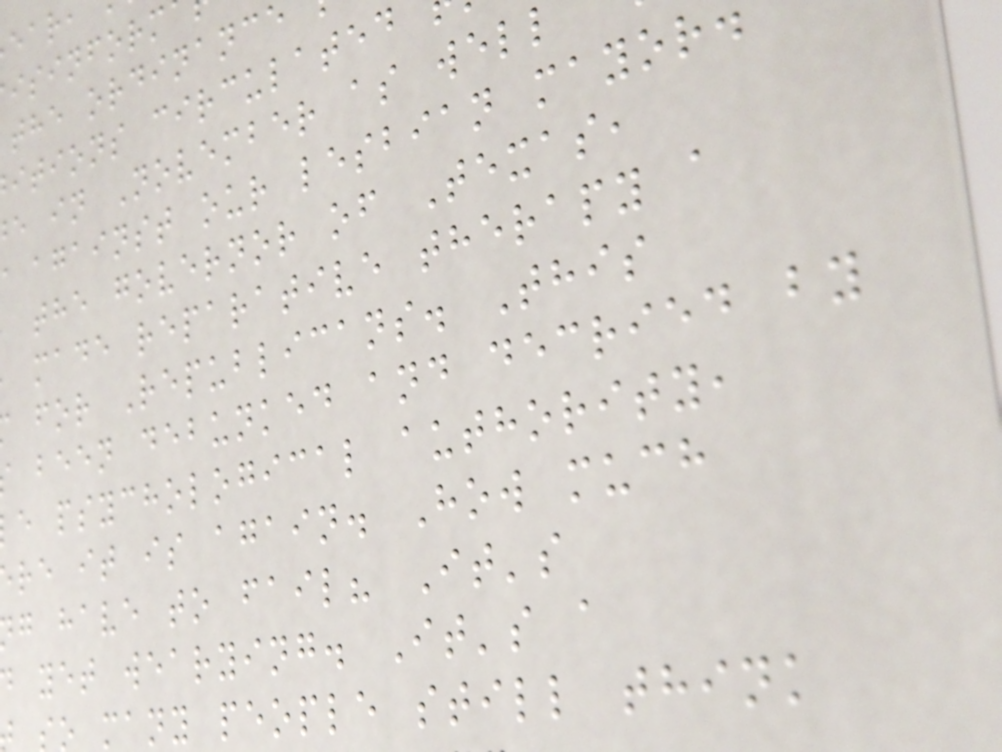the ordinance
itions circulated
e in November as well
against our lesbian mayor
the governor of Texas,
made reparative therapy a
for Republicans. This
been debunked and decried by
e psychological authority,
re it is again. How much
g have to fail? It's
yet wearying. It's a
so many people still think
